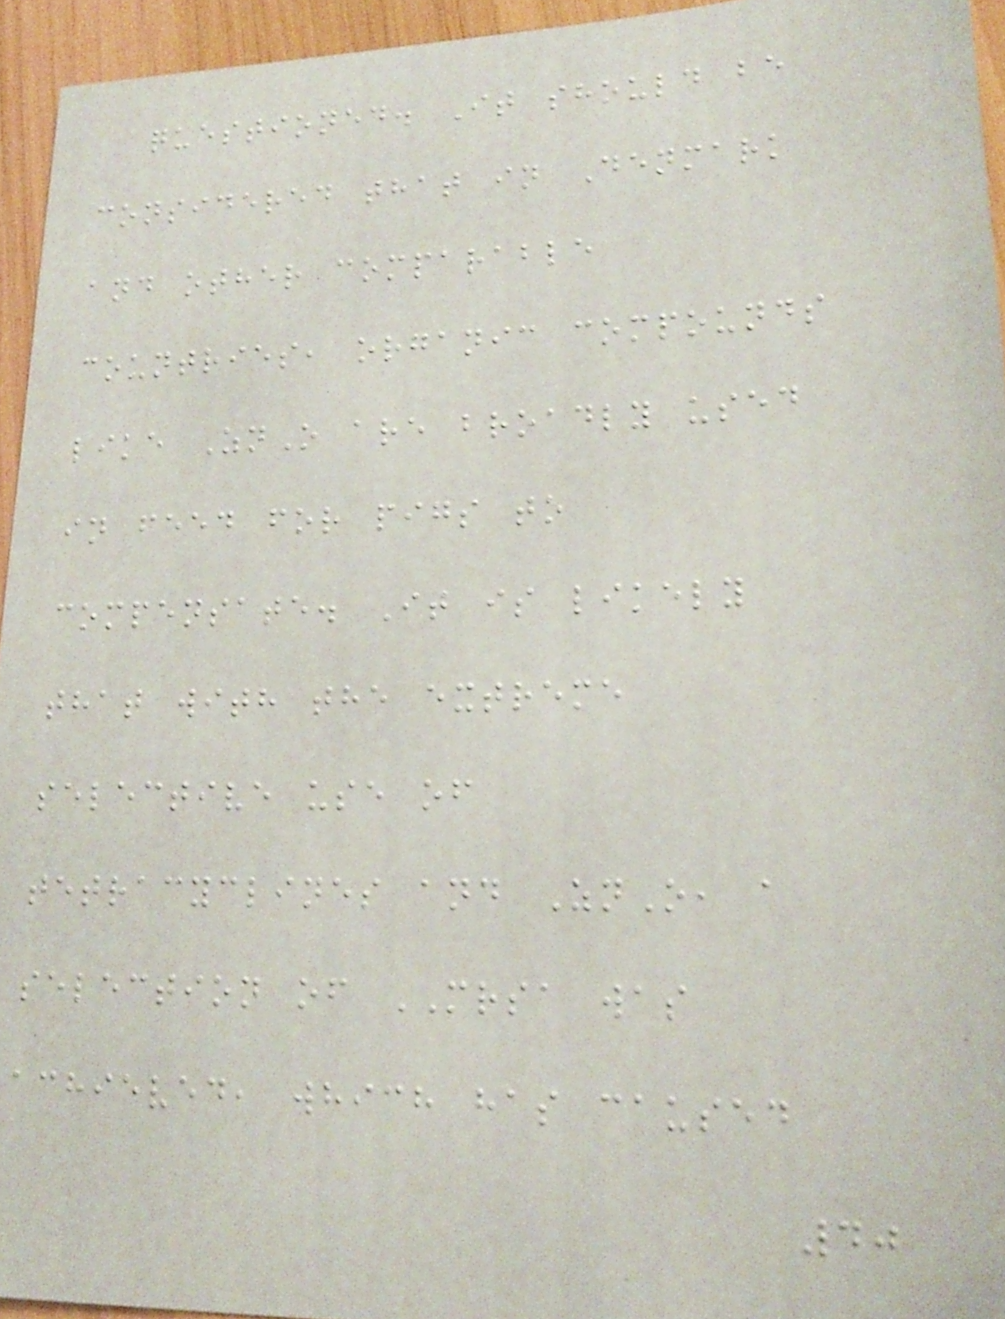questioned. It should be
considered that in Denmark
and other comparable
countries, organic compounds
like ZnO are broadly used
in feed for pigs to
compensate. It is likely
that with the extreme
selective use of
tetracyclines and ZnO, a
selection of MRSA was
achieved, which has caused
40
